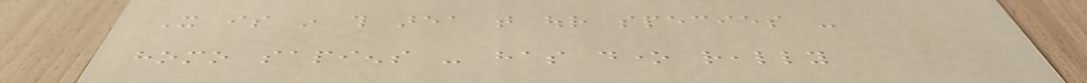It is in this area that our species -
homo sapiens - has done really
